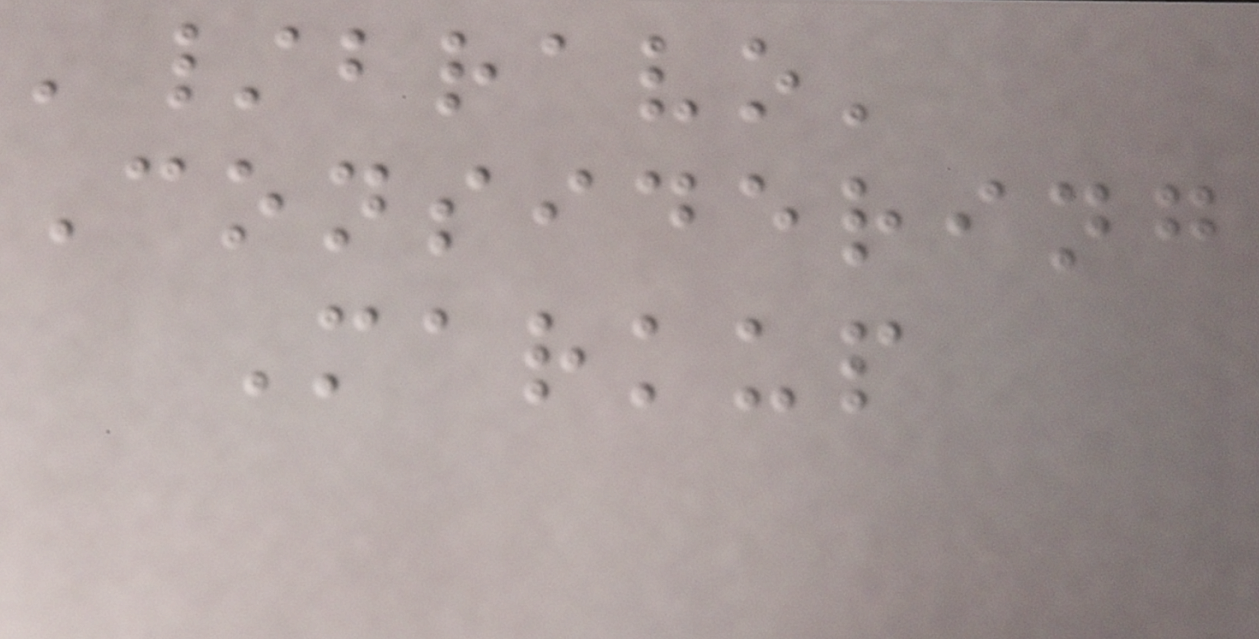'/bravo'
Considering
Markup
